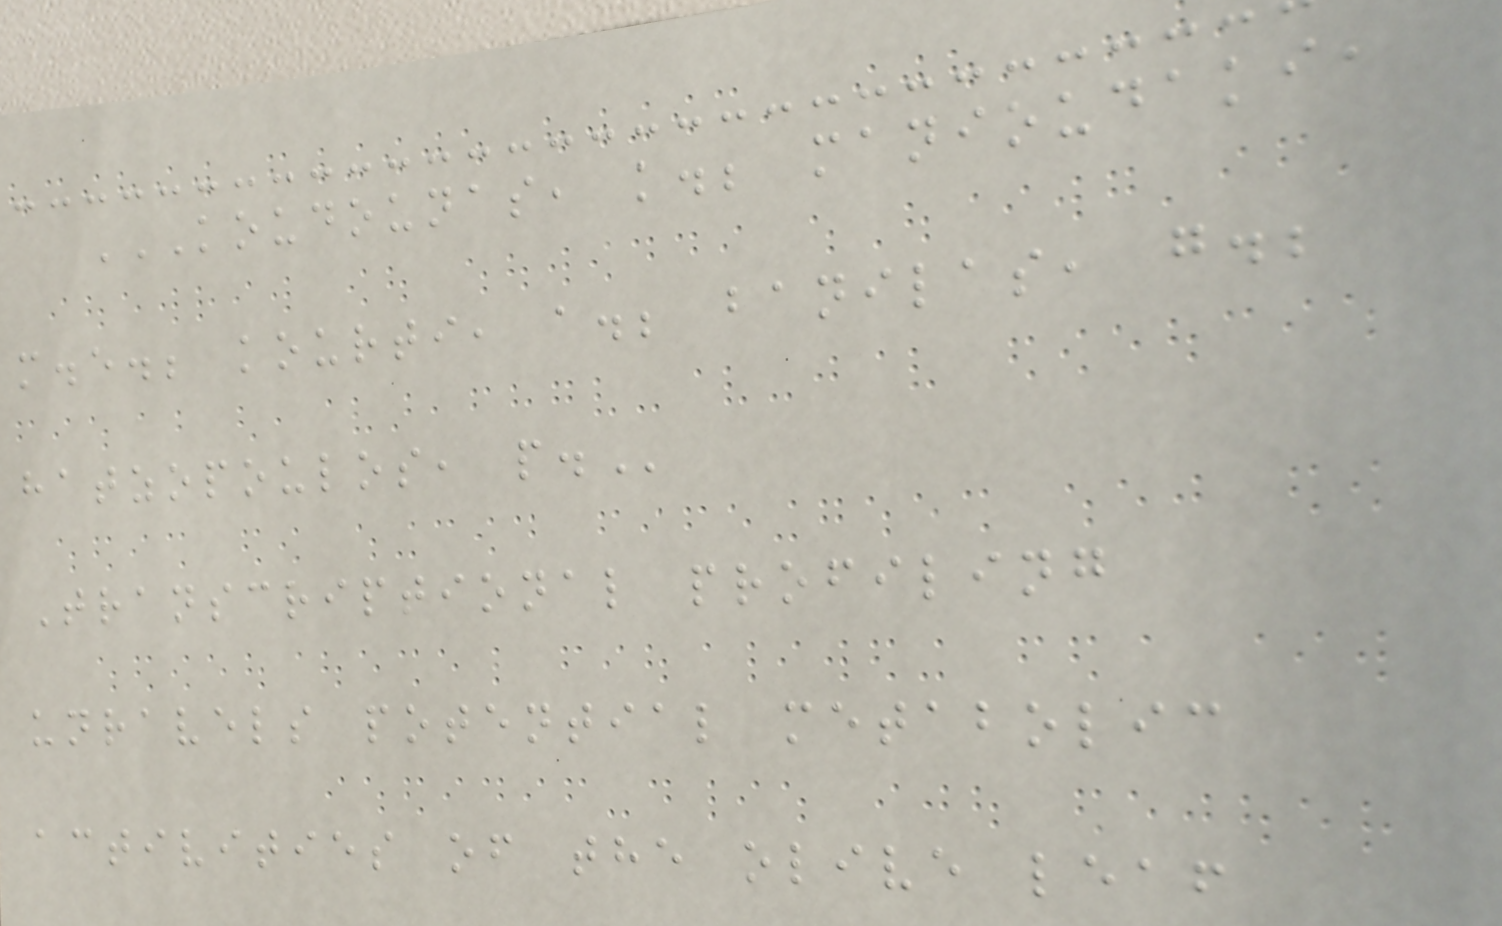KOUDOUNAS, K.; MANIOUDAKI,
M.E.; KOURTI, A.; BANILAS, G.;
HATZOPOULOS, P.
Transcriptional profiling
unravels potential metabolic
activities of the olive leaf
